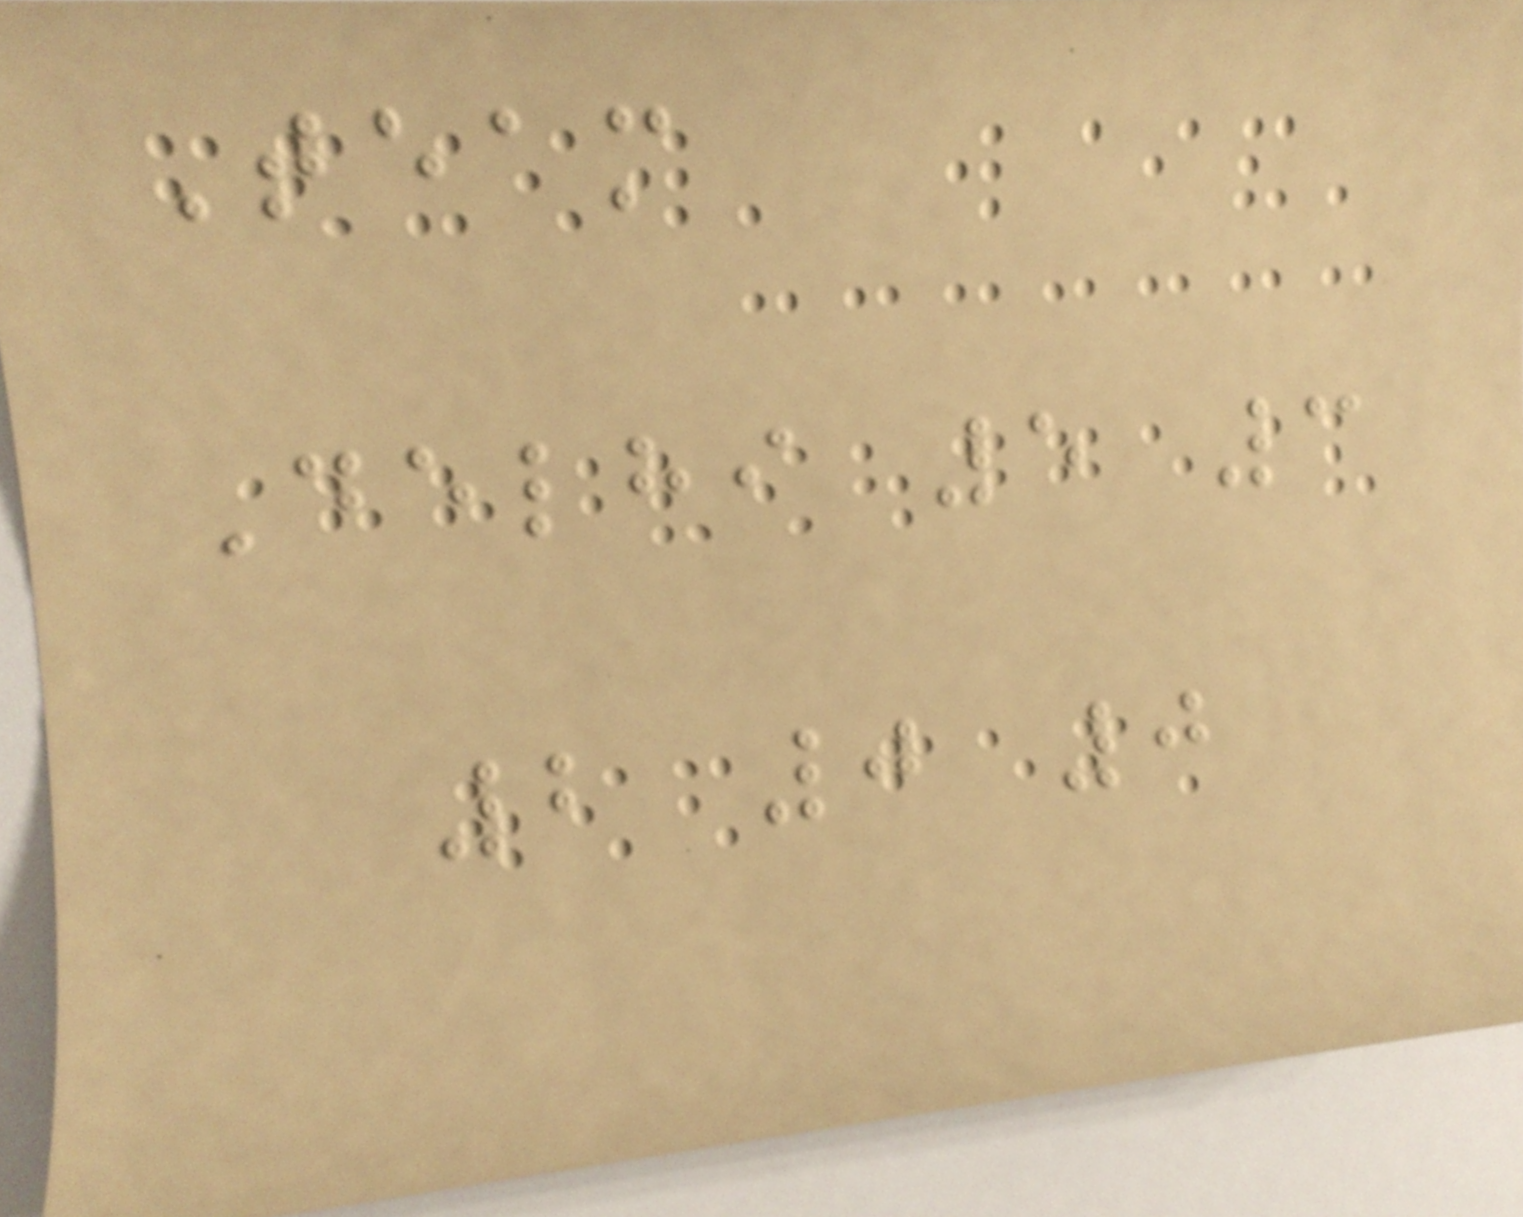Team
Delhi 5 3
2 0 0
